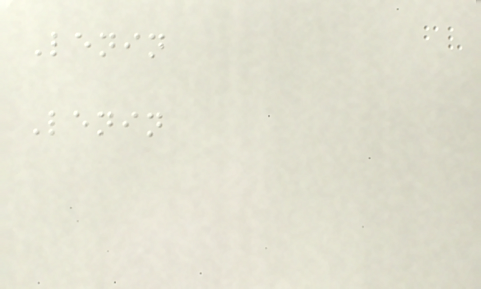Lenin
Lenin
